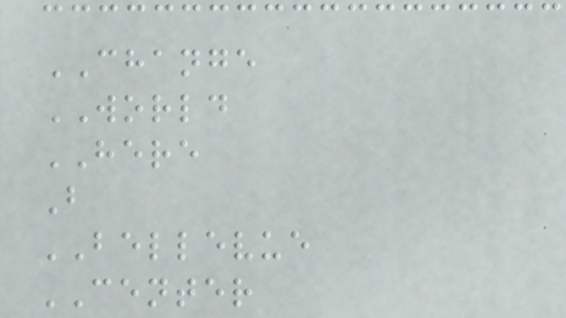CHANGE
WORLD
HERE
B
BELLEVUE
CENTER
